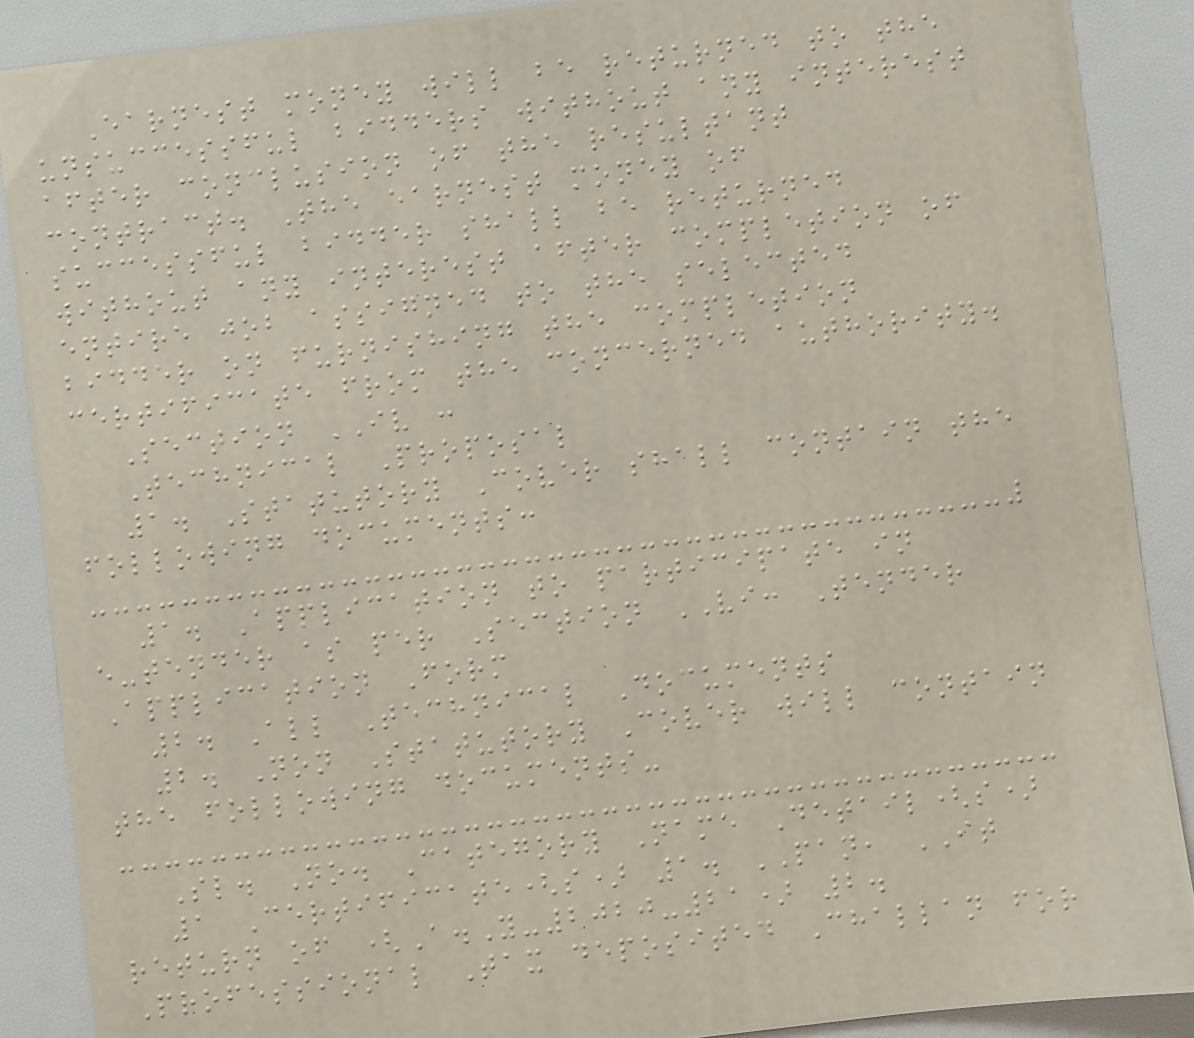Earnest money will be returned to the
unsuccessful bidders without any interest
after conclusion of the resultant
contract. The earnest money of
successful bidder shall be returned
without any interest after completion of
entire job assigned to the selected
bidder on furnishing the completion
certificate from the concerned authority.
Section IV :
Technical Proposal
1. Statutory Cover shall contain the
following documents:
1. Application to participate in
e-tender as per Section VI: Tender
Application Form
2. All Technical Documents
2. Non Statutory Cover will contain
the following documents-
Sl. No. Category Name Detail(s)
1 Certificate(s) 1. PAN, IT
return of (A.Y-2020-21) 2.
Professional Tax deposited Challan for
